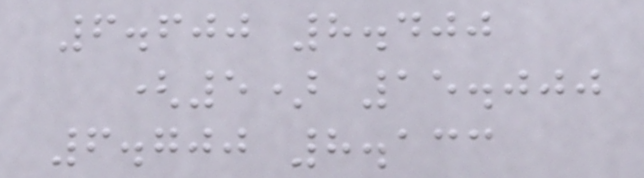6.600 8.400
(5) 15.000
6.700 8.133
